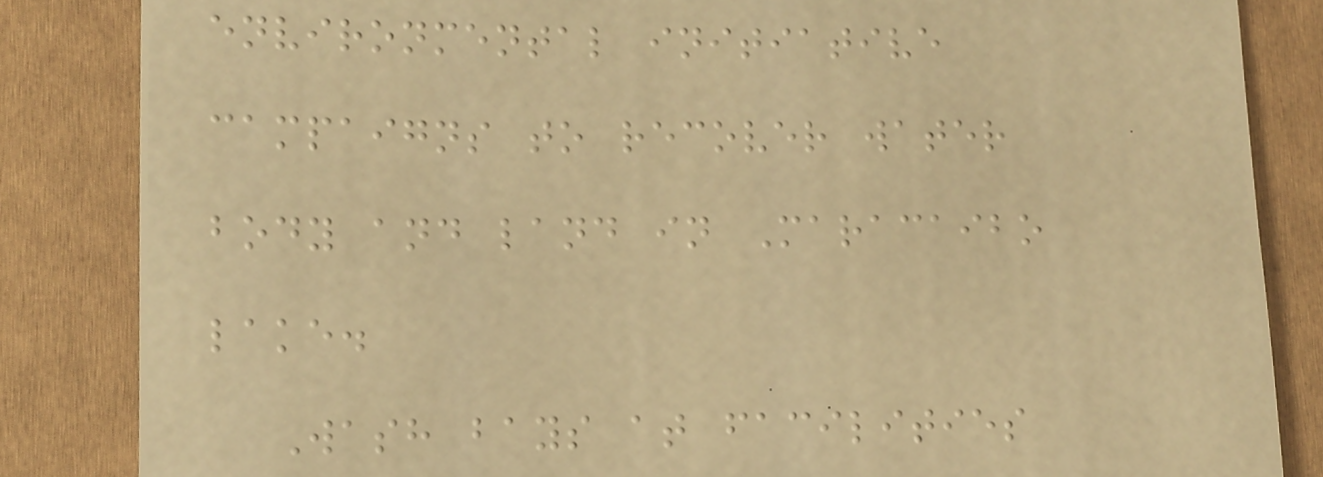environmental initiative
campaigns to recover water
body and land in Maracaibo
lake.
Wash bays at facilities
